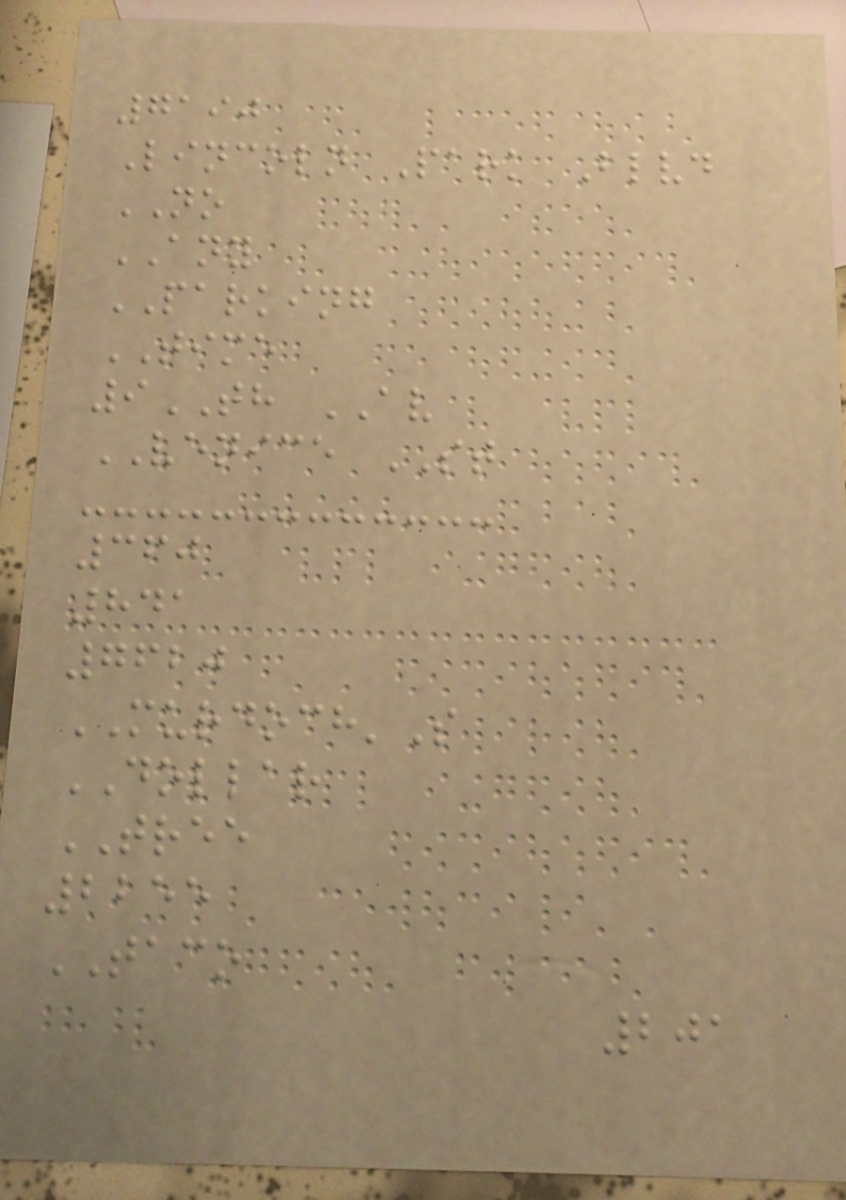7190
Lincoln Park Blvd
NO
ANY
PARKING
TIME
9TH AV
VENICE ST
360
841
7620
MURDOCH'S
DOLLAR
TREE
2255
TACO
201
